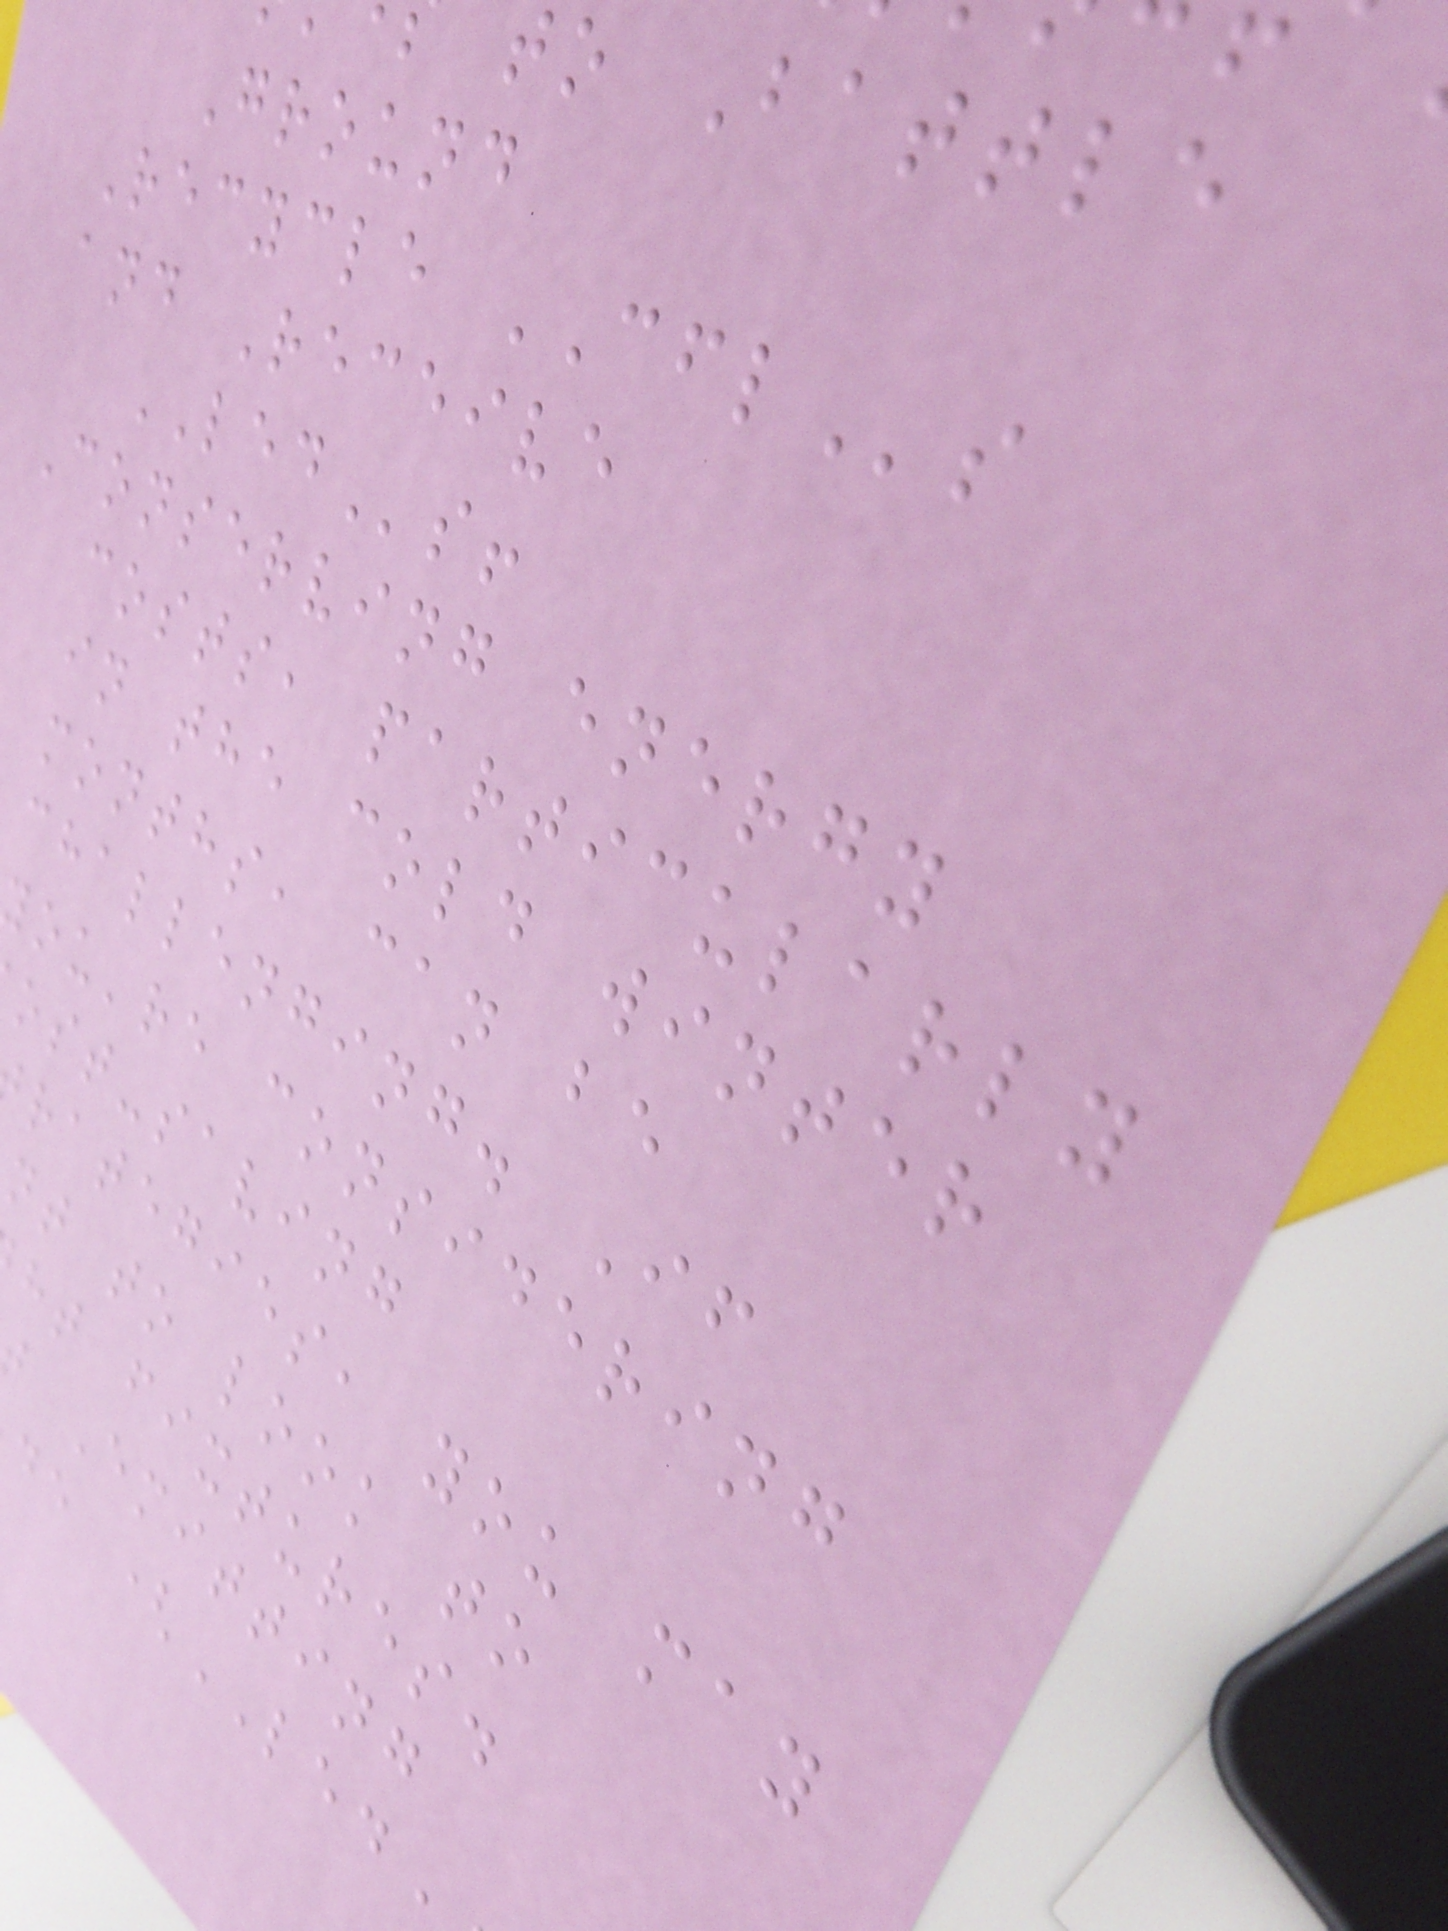to Battle
Ground
Recycle CFLs
and Receive
LEDs!
Conserving energy
costs, particularly
in the cold winter
months, can be
challenging. If
ou're considering
ost-saving
rategies, you may
nt to look to
ht fixtures.
Emitting
de (LED
